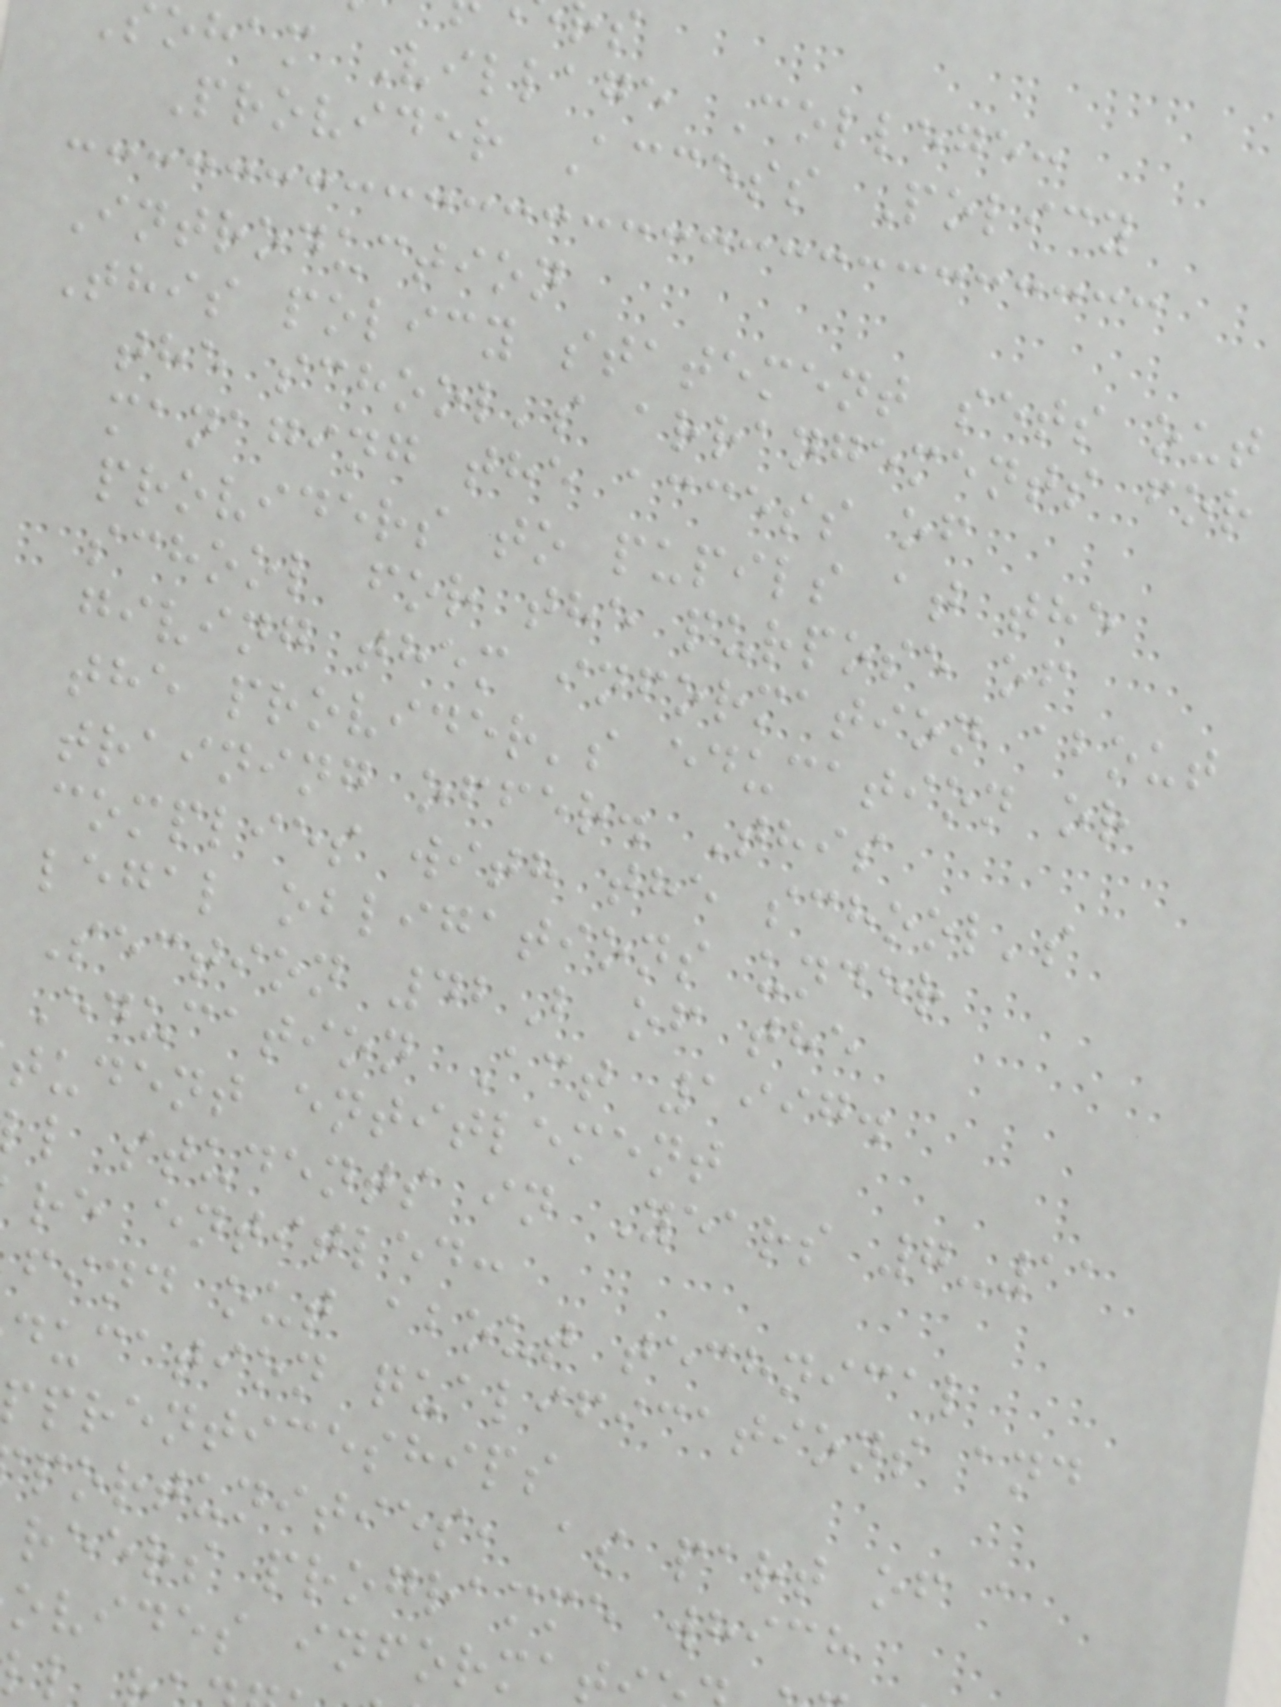oham Village College:
Provider Access Policy
Introduction
This policy statement sets out
the school's arrangements for
managing the access of
providers to pupils at the
school for the purpose of
giving them information about
the provider's education or
training offer. This
complies with the school's
legal obligations under
Section 42B of the
Education Act 1997.
tudent entitlement
l students in Years 7-11
re entitled:
find out about technical
ducation qualifications and
prenticeships
portunities, as part of a
reers programme which
ovides informa
